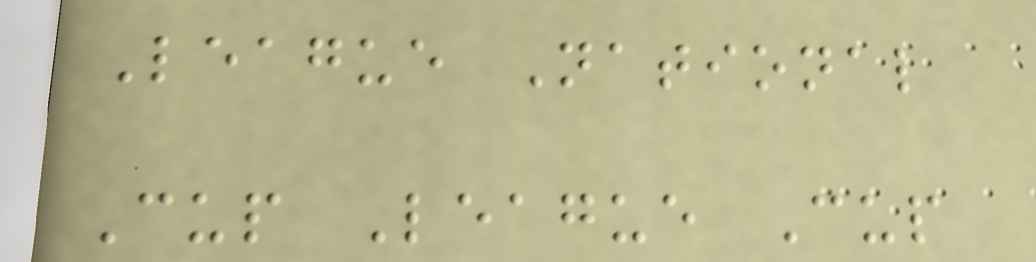League National
Cup League Cup
